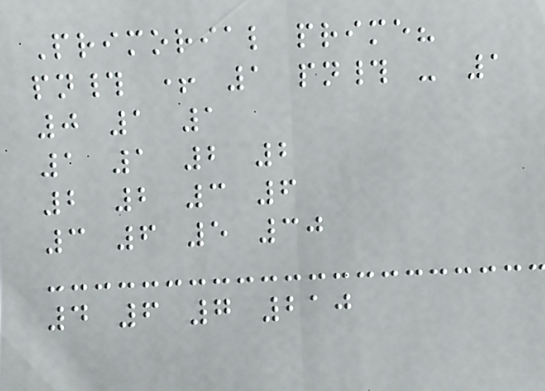Primorial prime?
pn# + 1 pn# - 1
0 1 1
1 1 2 2
2 2 3 6
3 6 5 30
4 6 7 210
